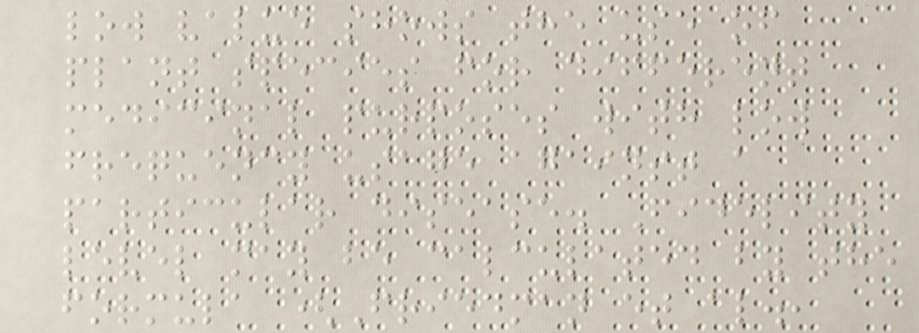low value shows the use of
plant species for different
medicinal purposes with low
frequency usage against a
particular disease. Fidelity
level may be calculated by the
formula (Friedman et al.,
